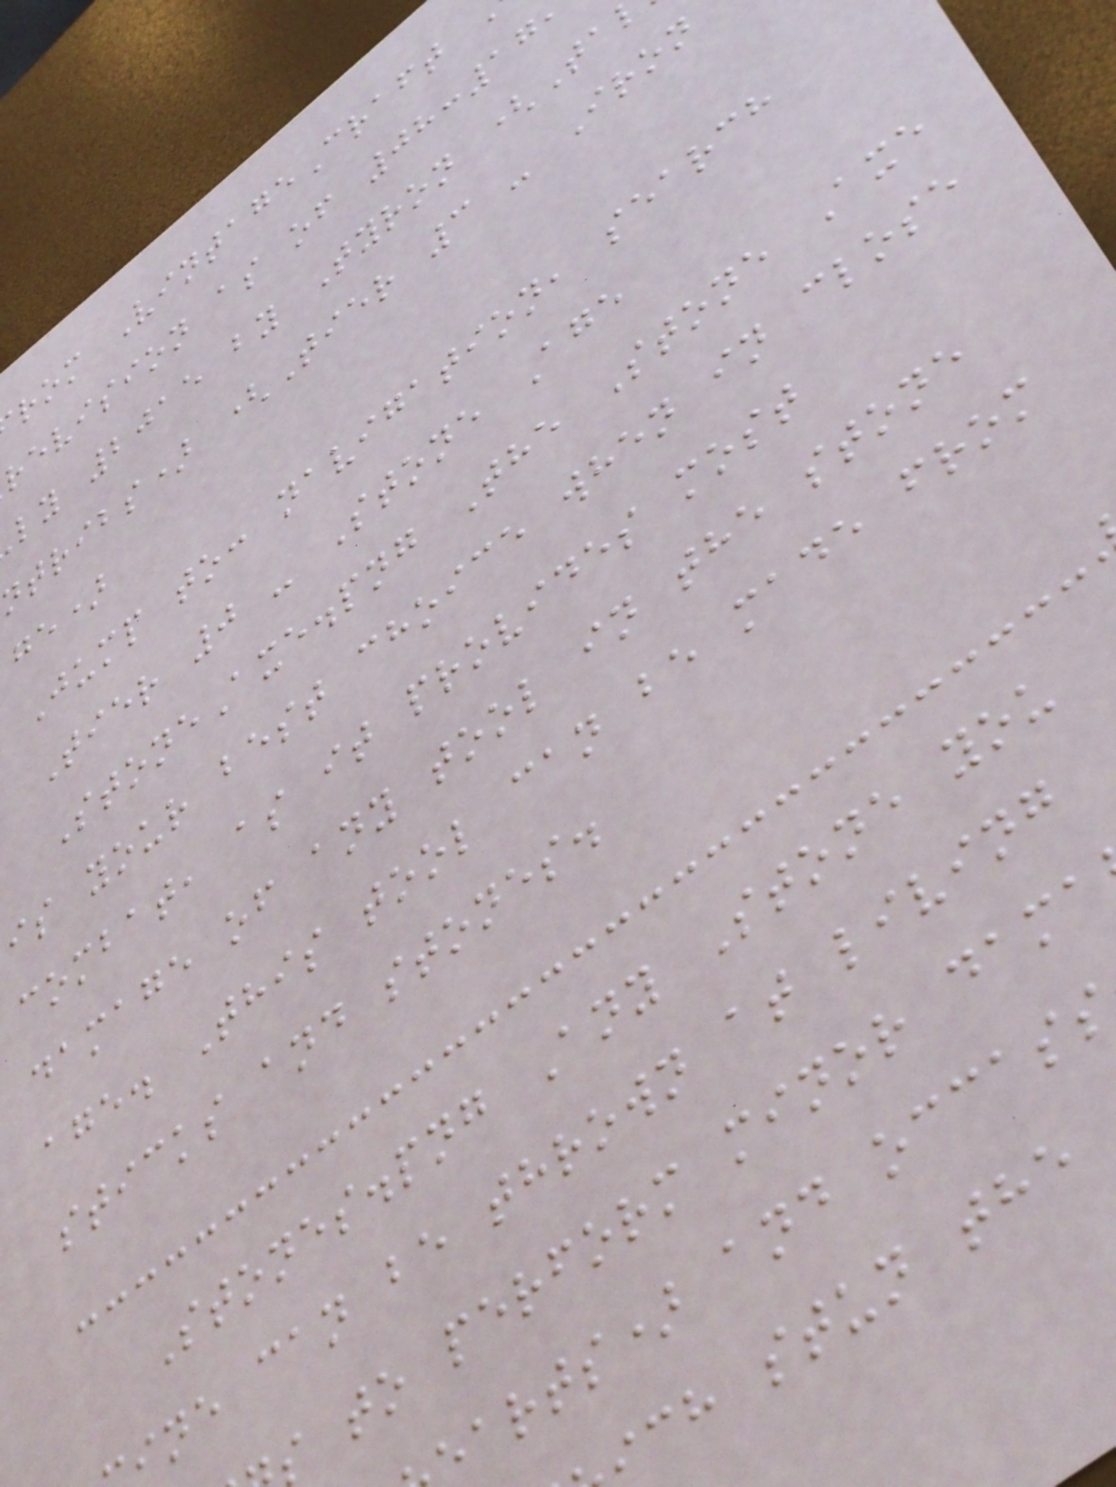rom VintageCraft
revision as of 08:17
ly 2015 by Tyron (Ta
ntribs) (Tier 3 - Iron
ge)
Jump to: navigation, search
Tier 0 - Stone Age
StoneAxe.png The Stone Axe
is your best choice when in close
combat, as it provides most
damage of any tool in the stone
age. This tool can be made from
sticks and stones.
Stones.png Any Stone you
ine can be thrown at living
to perform minor dama
arts) and occass
ch stun the
